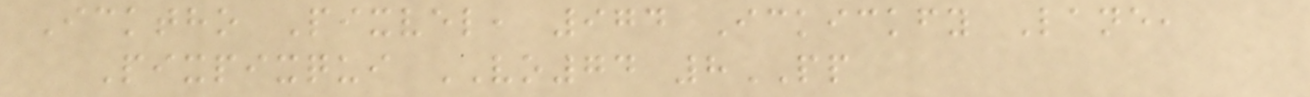Icktho Pixvel, 974 Ickickfy Lane,
Pixpixqui VO74 8PP
